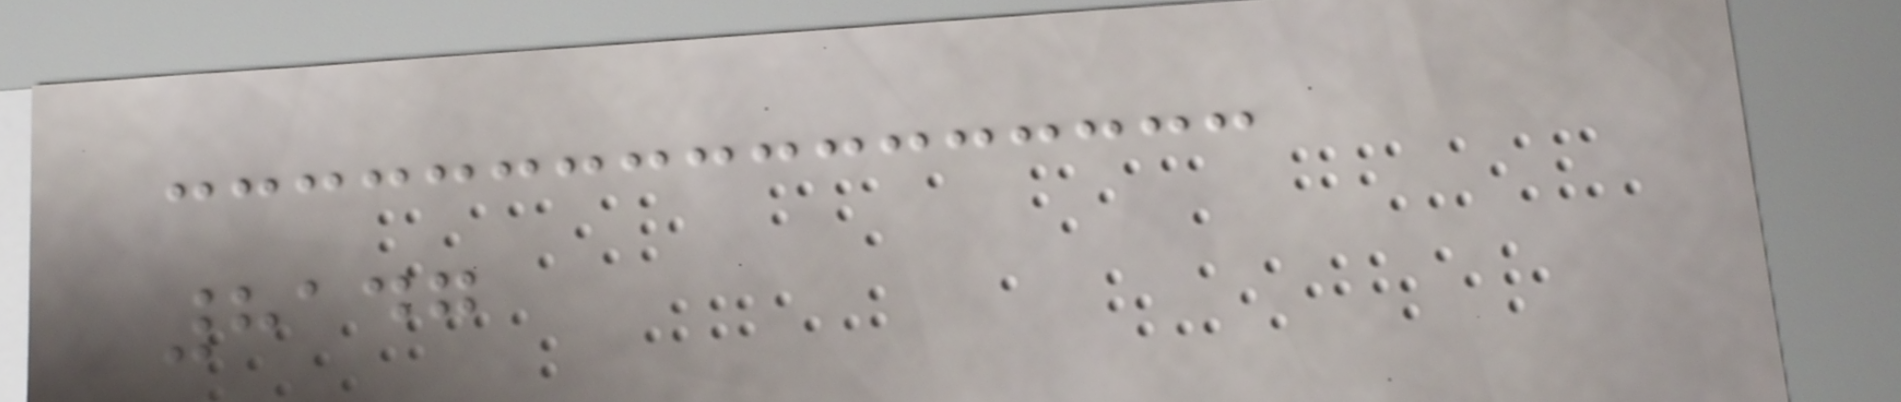8147
